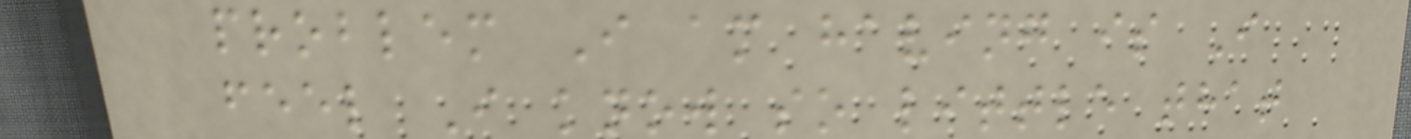problem I am having is I
feel I know so little that
